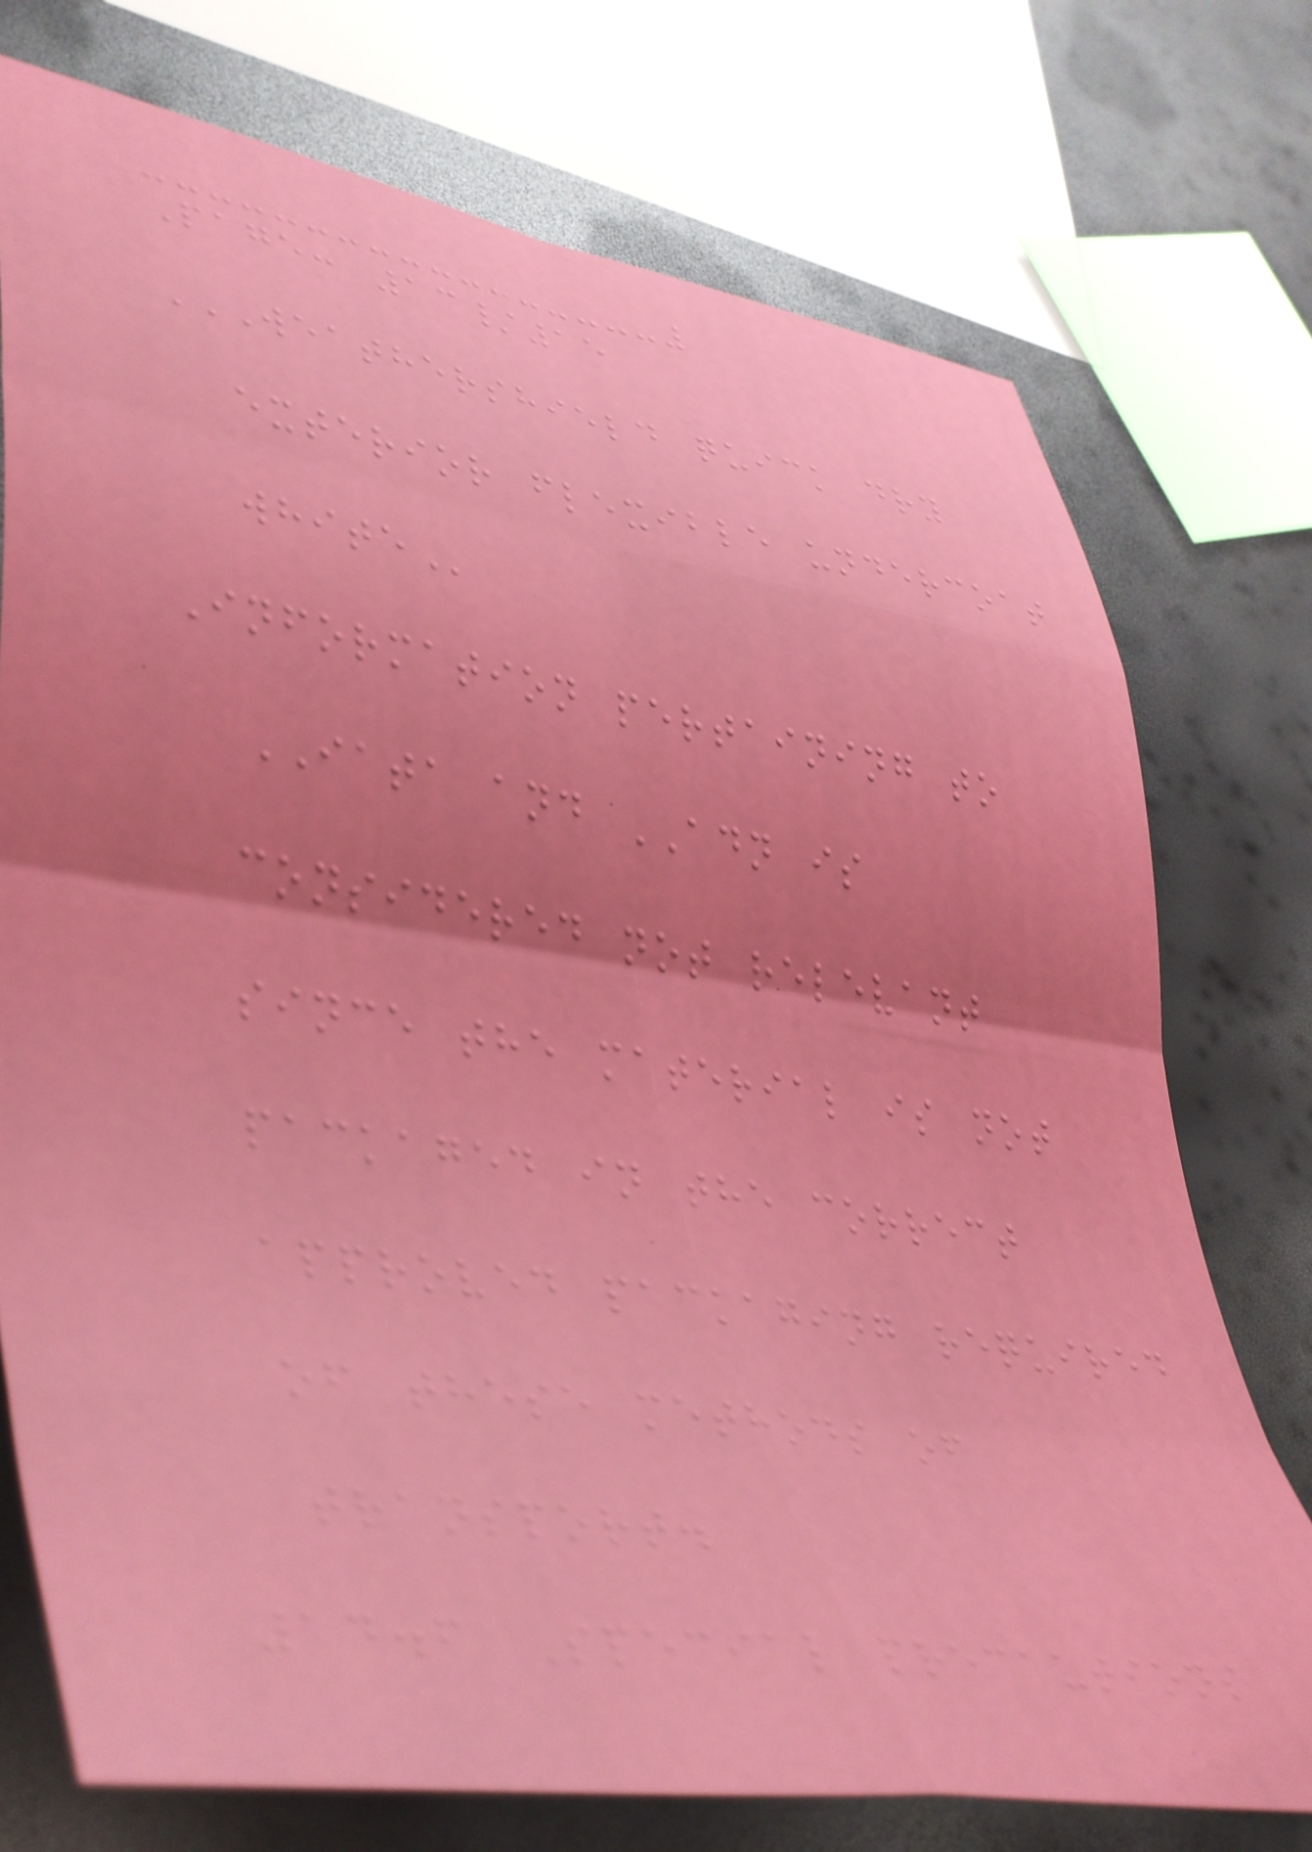Page: 13/15
WEATHERSHIELD QUICK DRY
EXTERIOR FLEXIBLE UNDERCOAT
WHITE
Information pertaining to
IATA and ADN is
considered not relevant
since the material is not
packaged in the correct
approved packaging required
of these methods of
transport.
14.6 Special precautions
